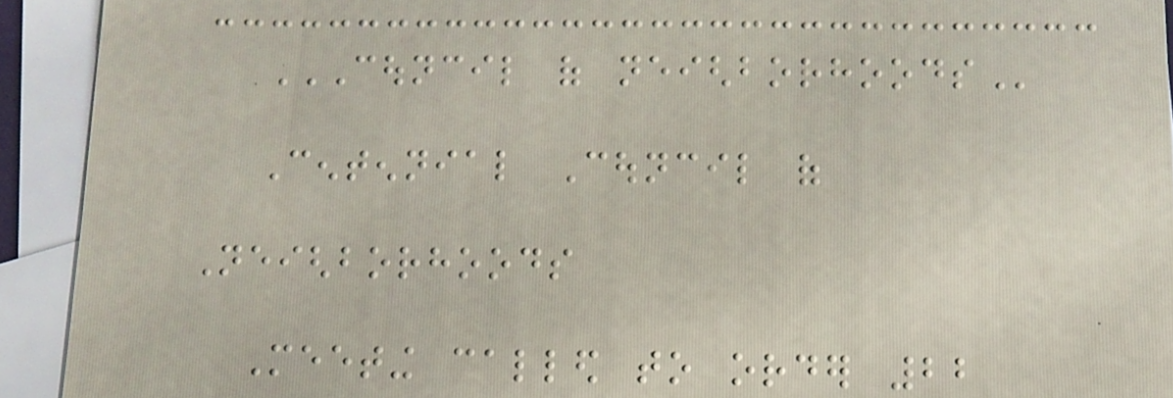COUNCIL OF NEIGHBORHOODS
Centennial Council of
Neighborhoods
Meeting called to order 22
